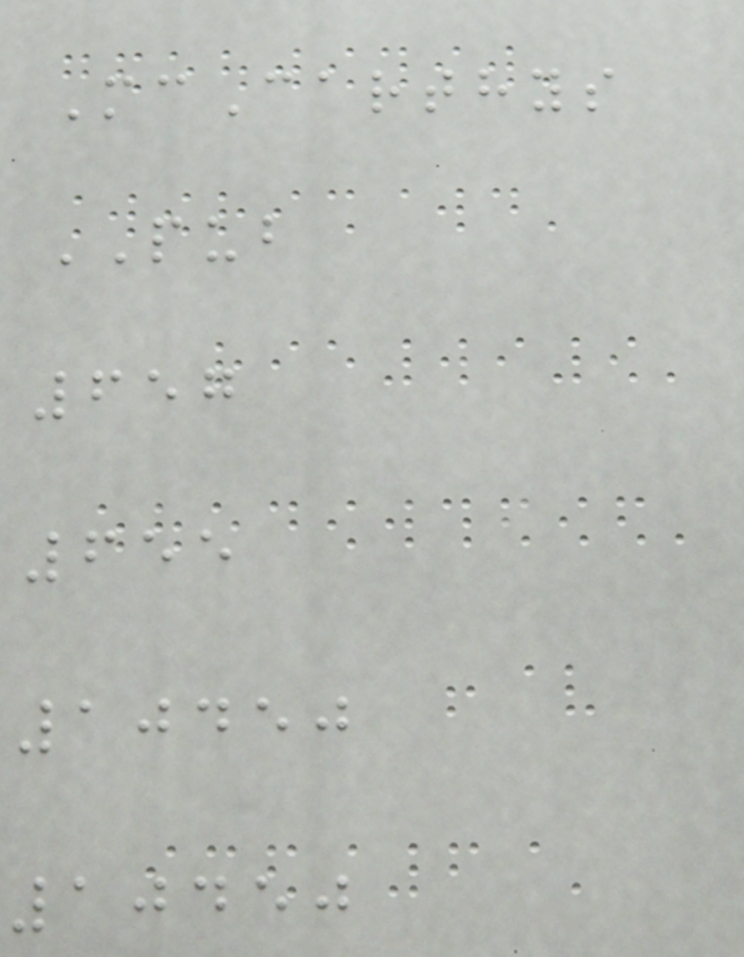McCarthys
PUB
657
655
10450
10450
